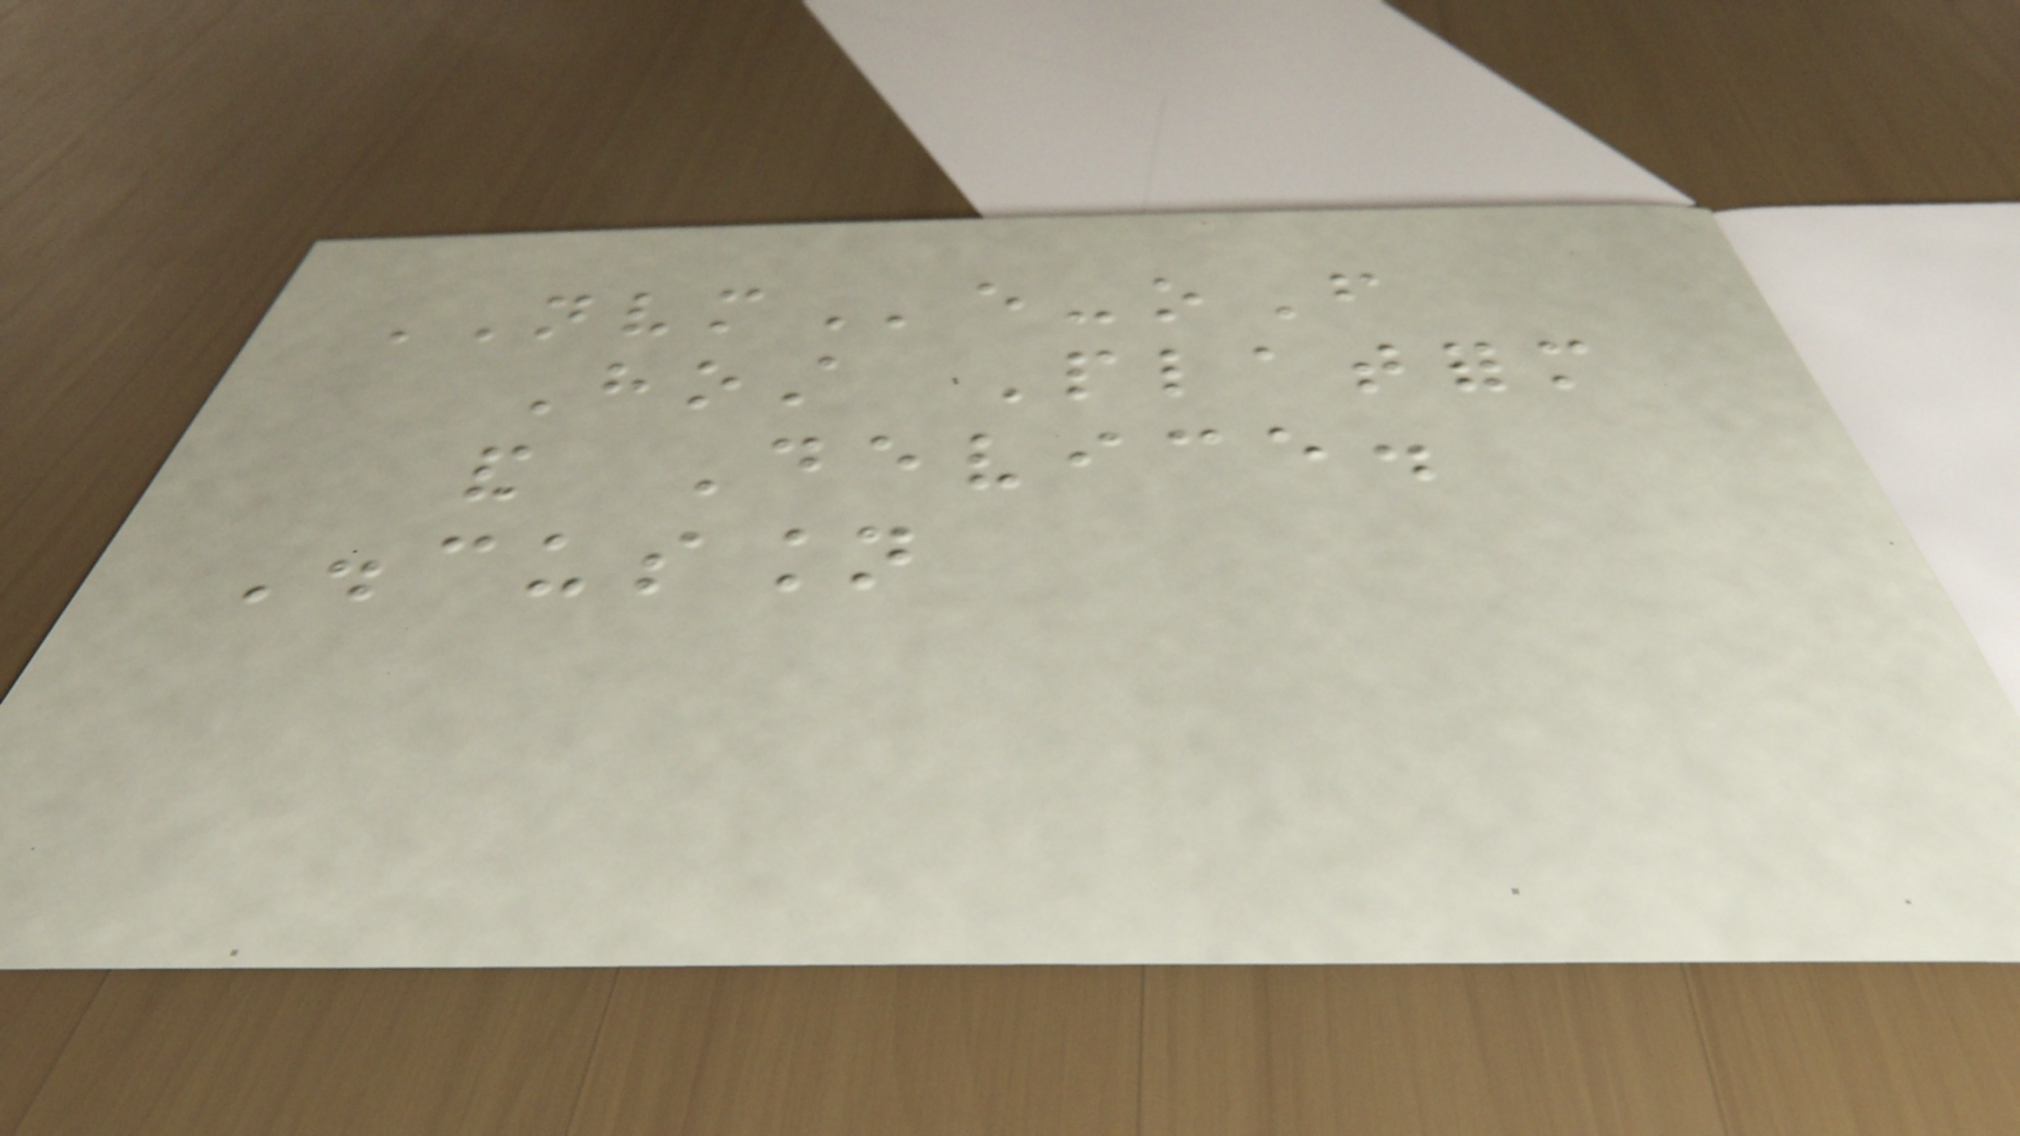NVMe-oF
Host Platform
and Device.
Discussion
